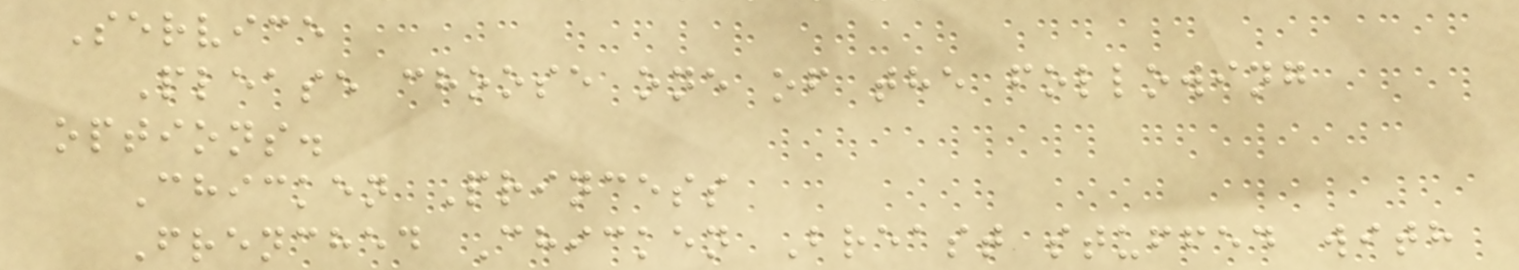Service
Please choose one of the following
options.
Chicken Princess
Frenched Chicken Breast stuffed with
